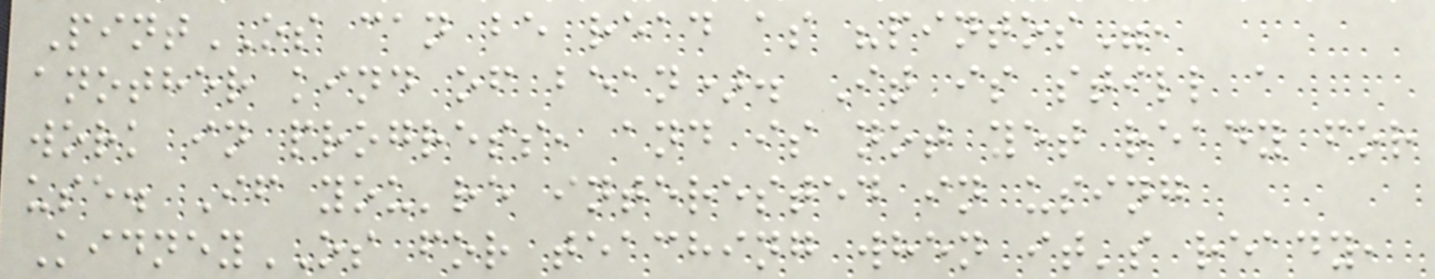PintOS can be read as "pintos",
another kind of bean). It is still a
work in progress, and is not yet ready for
use. If you're interested in using
KidneyOS for teaching when it's ready,
